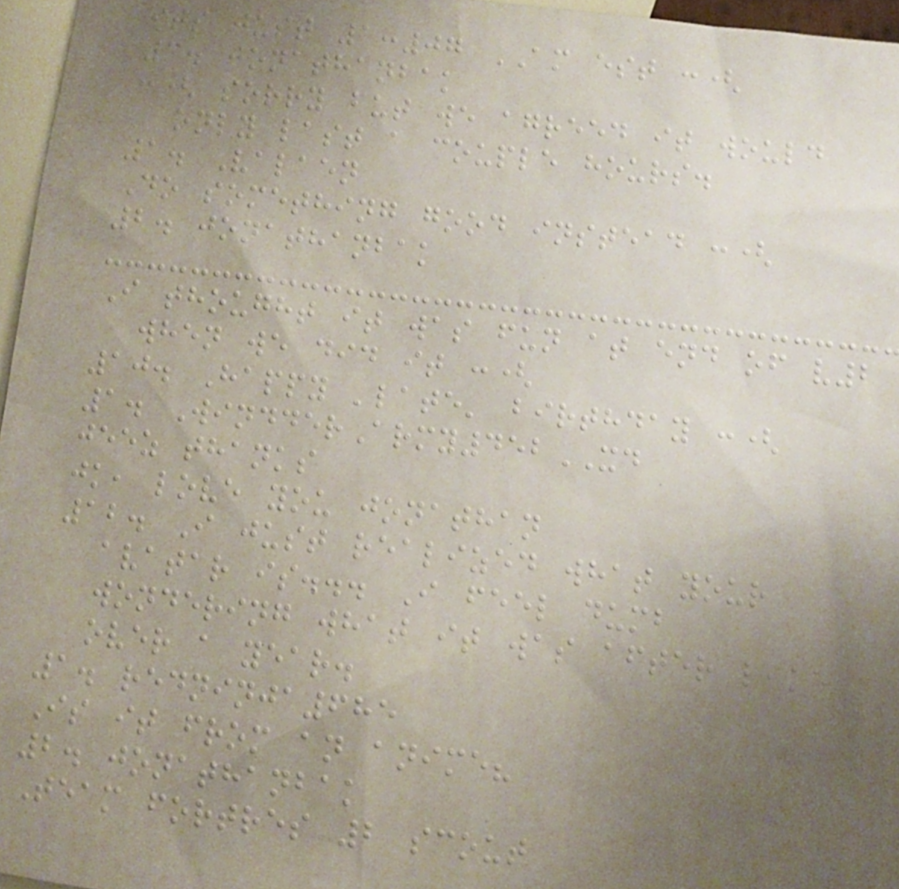its just 1:07 AM est :(
3. jonathanbak
:( sorry but we agreed it would
only last a couple hours.
1. Valaen
Do something good instead :(
2. jonathanbak
I thought it was fun at end of v2
when we did it :(
10. Happy 'late' birthday :(
1. WindderArmy452XD
jeez thanks
jk, love you jonathan
12. I just realized what your
avatar is... I feel dumb
wondering what it was after like
over a year.
1. redninja685
Is it from an anime?
2. jonathanbak
Team fortres 2 scout
